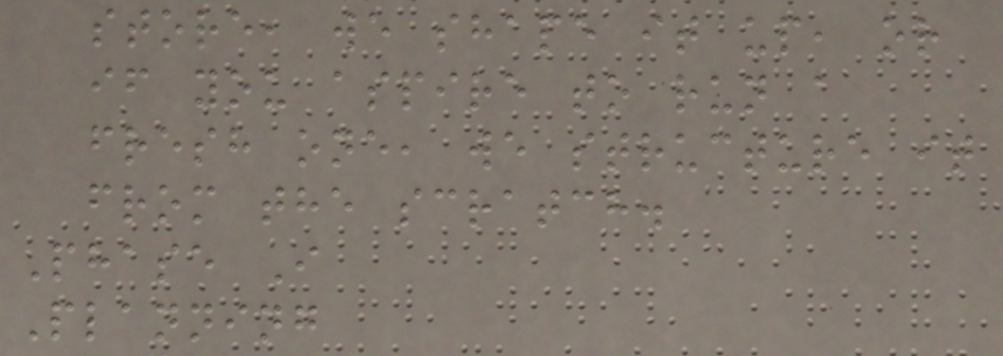store, we shape it up, or
if you aspire to run a
fresh one, we structure it
from the scratch.
Phase I
Planning
